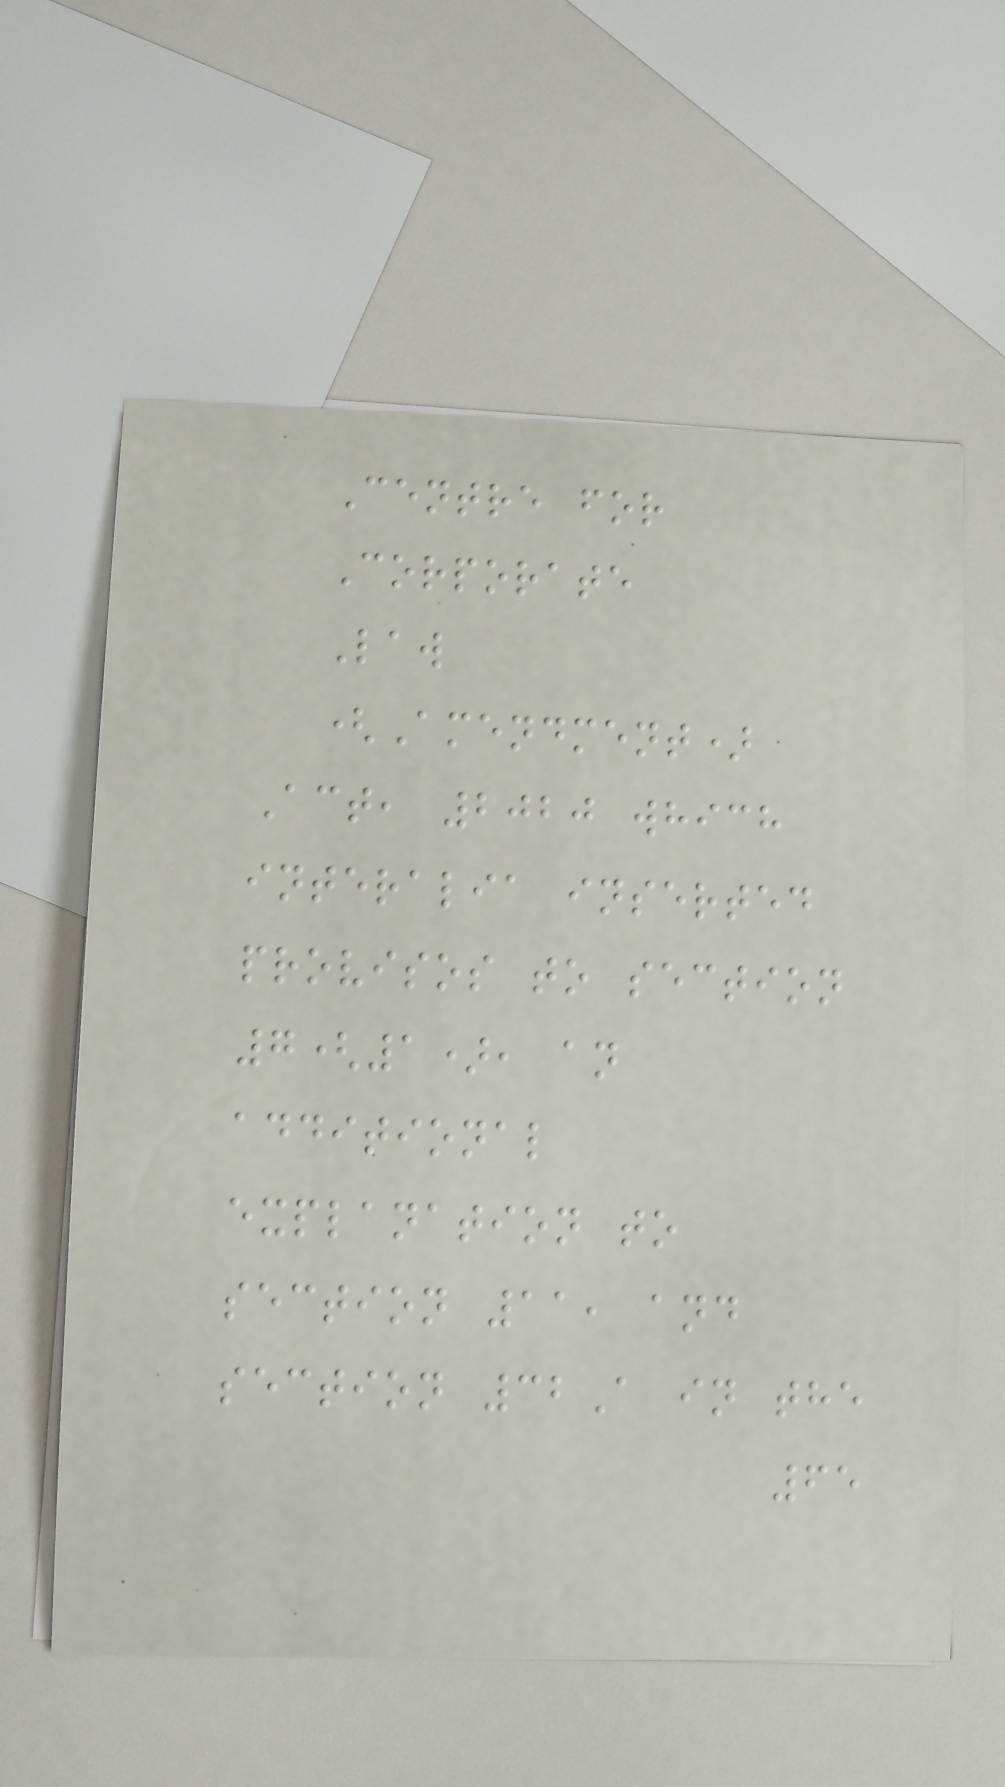Centre for
Corporate
Law
(Amendment)
Act, 2020 which
interalia inserted
provisos to section
7(1), an
additional
explanation to
section 11, and
section 32A in the
65
